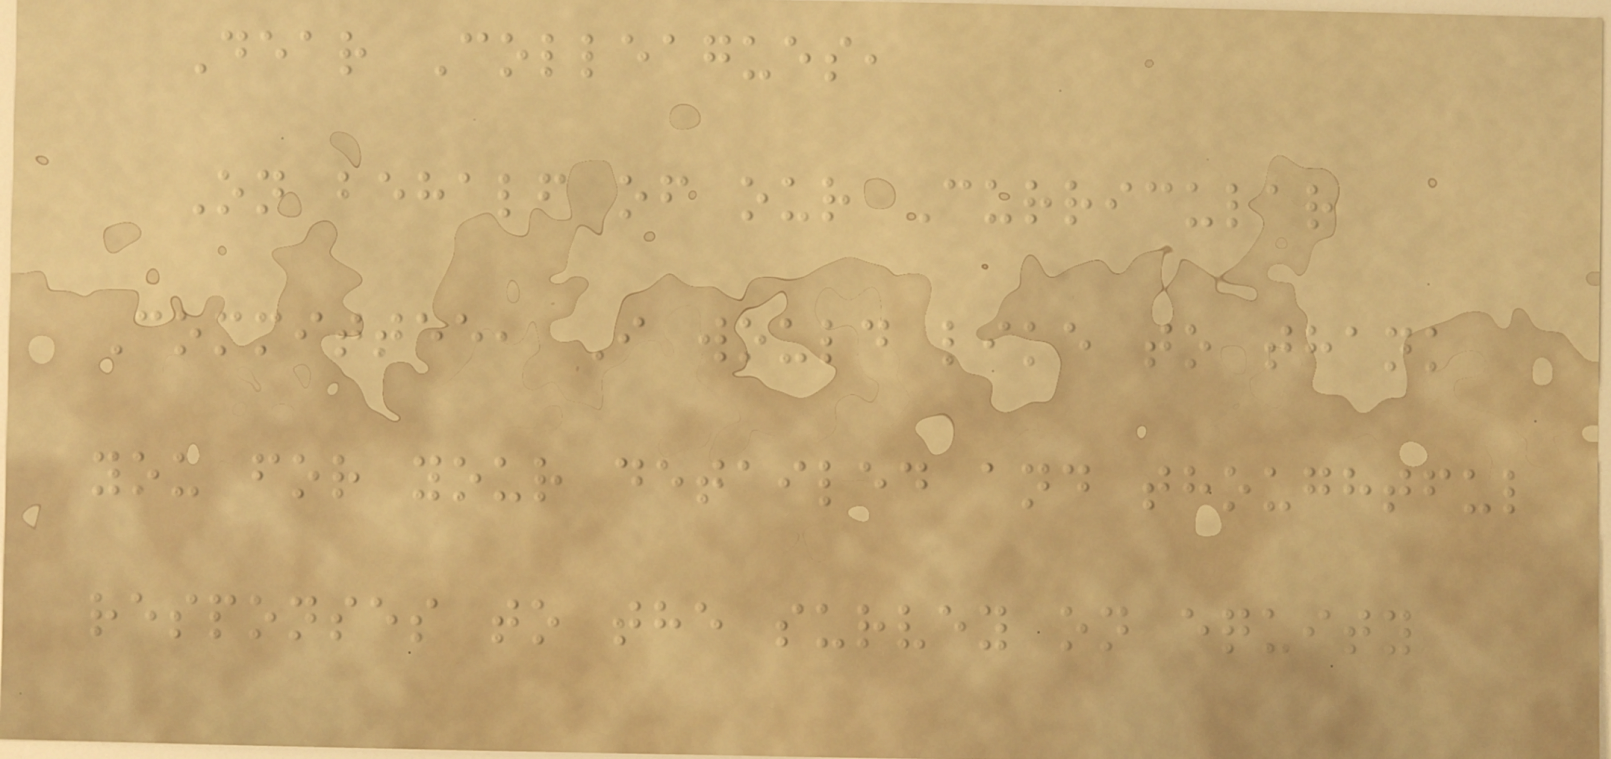Dear Colleagues,
On behalf of our Curricular
Committee, I would like to thank
you for your detailed and thoughtful
responses to the survey on equity
